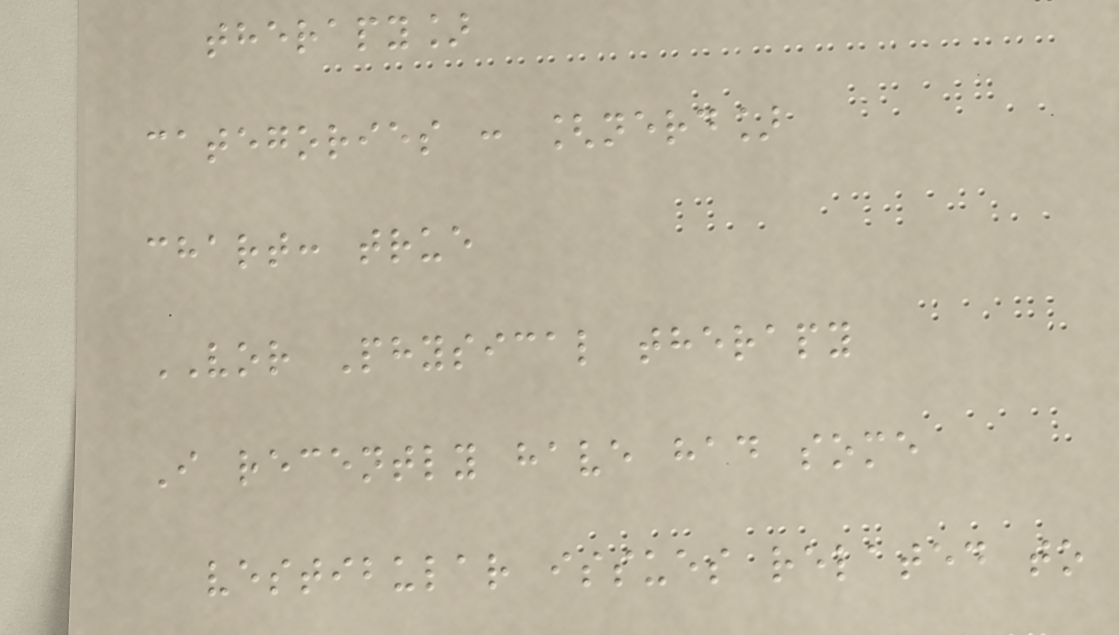therapy]
categories : [nerd]
chart: true
VOR Physical therapy
I recently have had some
vestibular issues related to
